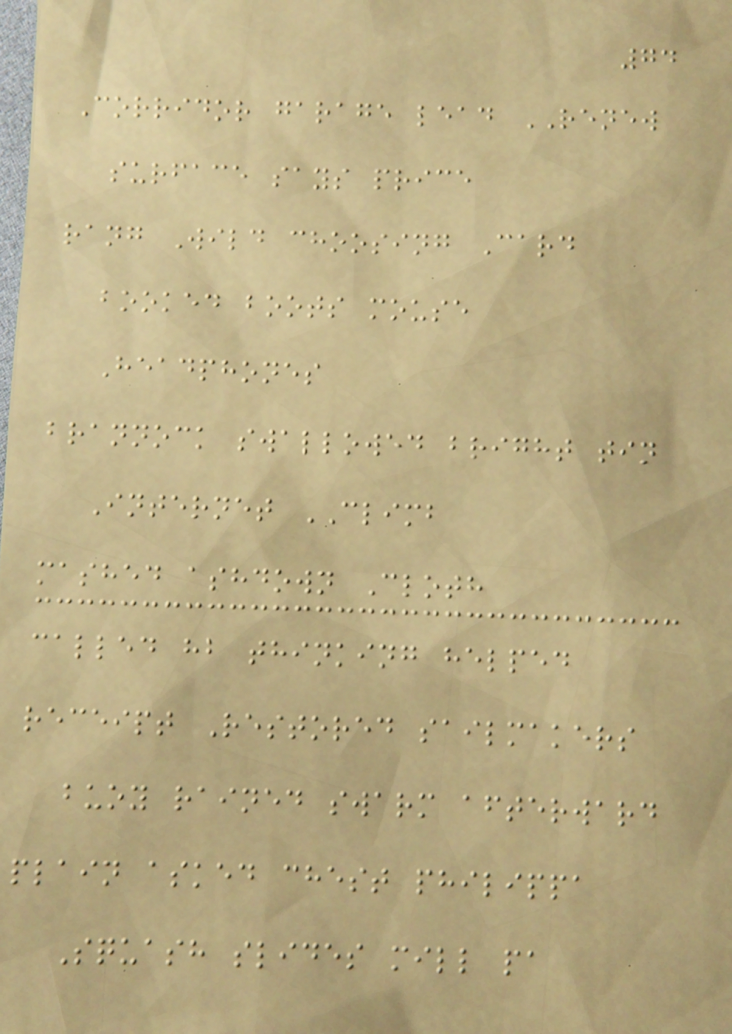74
Corridor garage lead RENEW
surface says price
rang Wild choosing Card
booked boots mouse
Headphones
brannock swallowed bright tin
Internet CLIMB
mashed ashdown Cloth
called hb thinking helped
receipt Restored sailmakers
buoy rained swarm afterward
plain asked chest philippa
Squash slides mill pa
